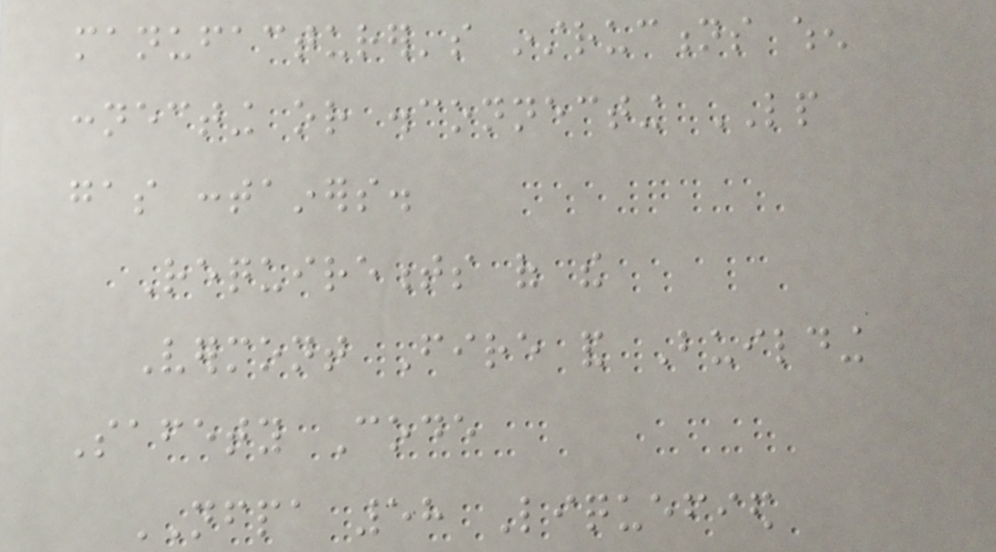manufacturer's instructions when
connecting or disconnecting LP
gas containers.
Requirements of the
Vermont Fire and Building
Safety Code
NFPA 58 Liquefied
